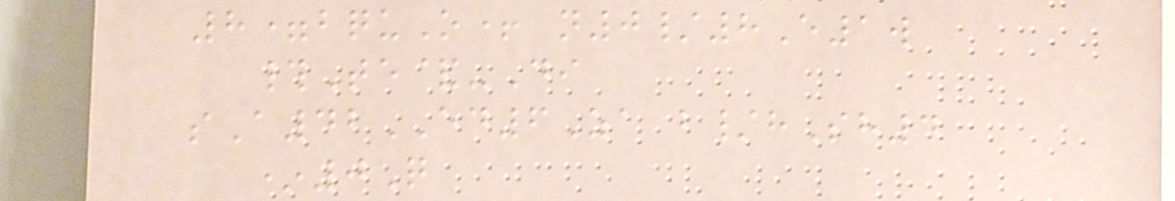8=bquO+ n0/8E1w
#Te&-Di
sA42ED6Za b/hSh4
*0Q
